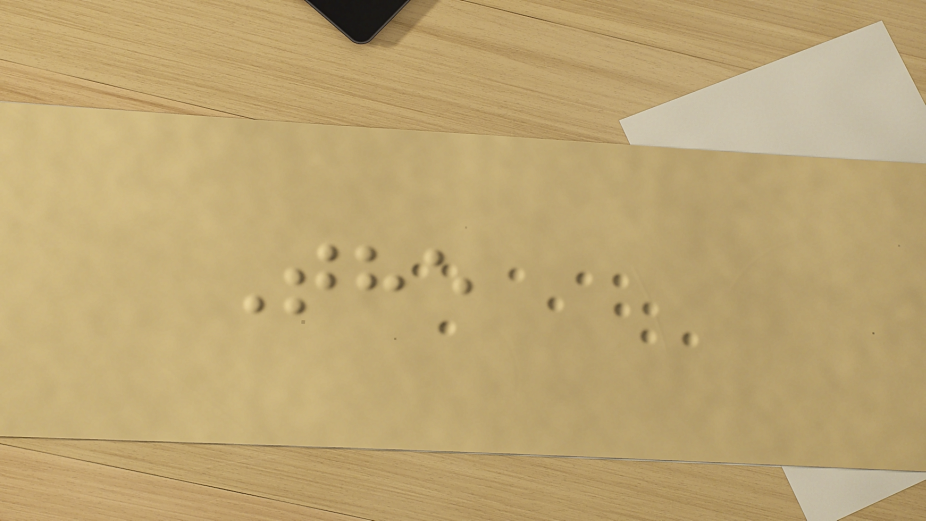The
